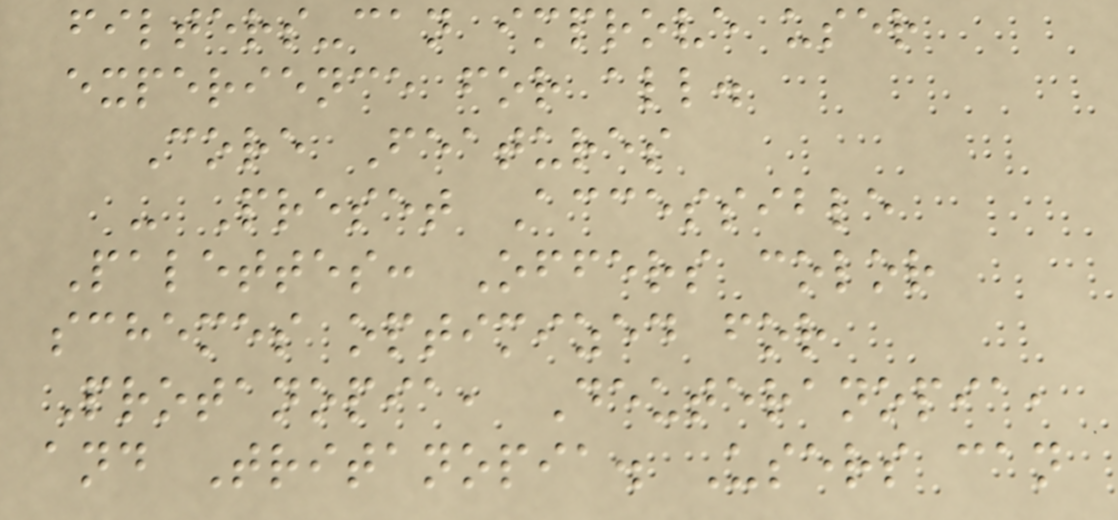filters-can improve user
experience for all.
Core Features
- Preset Accessible
Palettes: Offers color
schemes optimized for
Protanopia, Deuteranopia,
and Tritanopia. Users can
